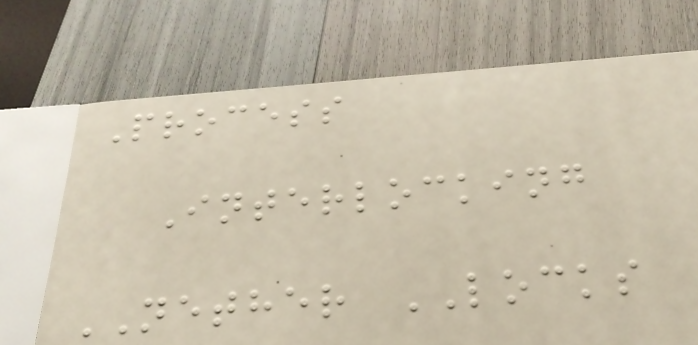Process
Interlocking
NETHER LOCKS
